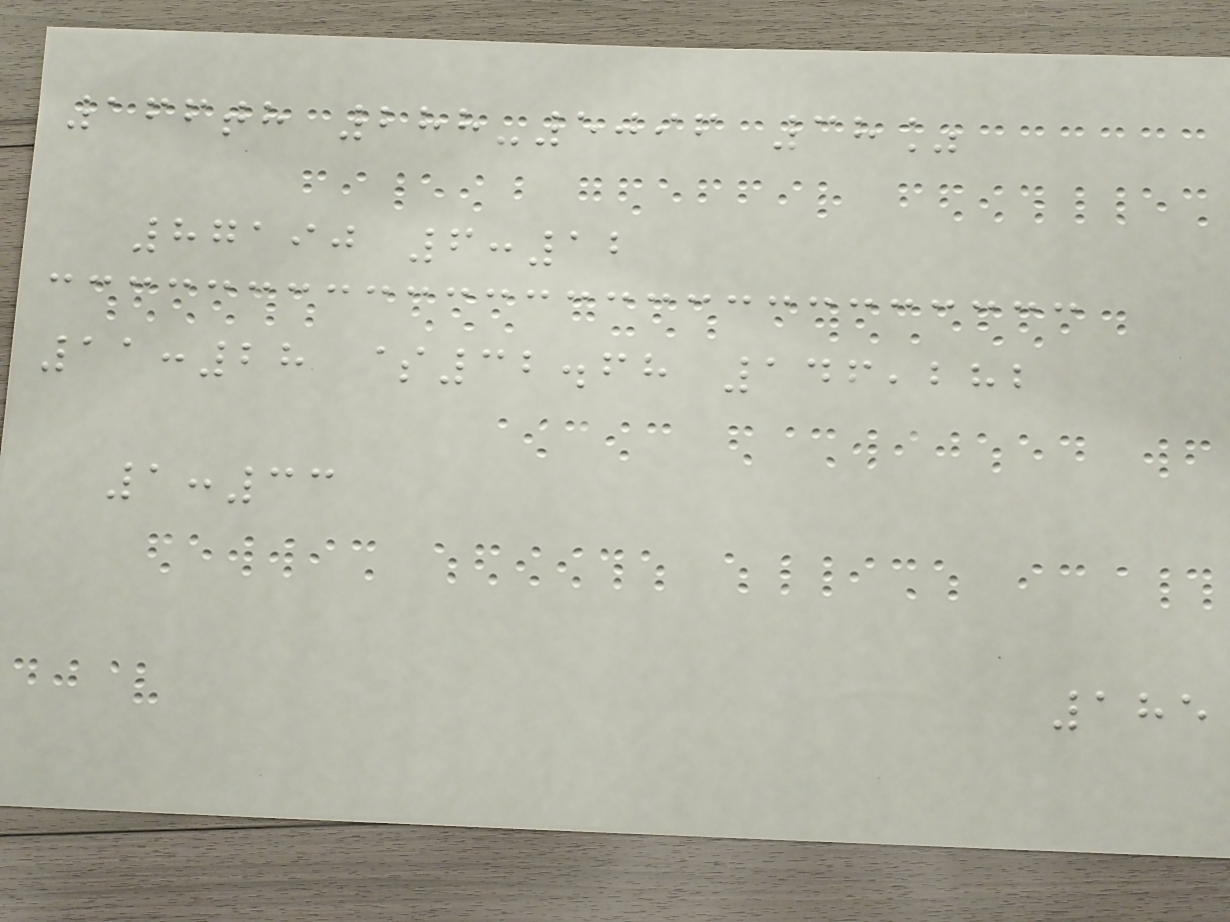166th 288-5096 38%
87190 6:12
11:28 $32.68 146,282
1:33
185
